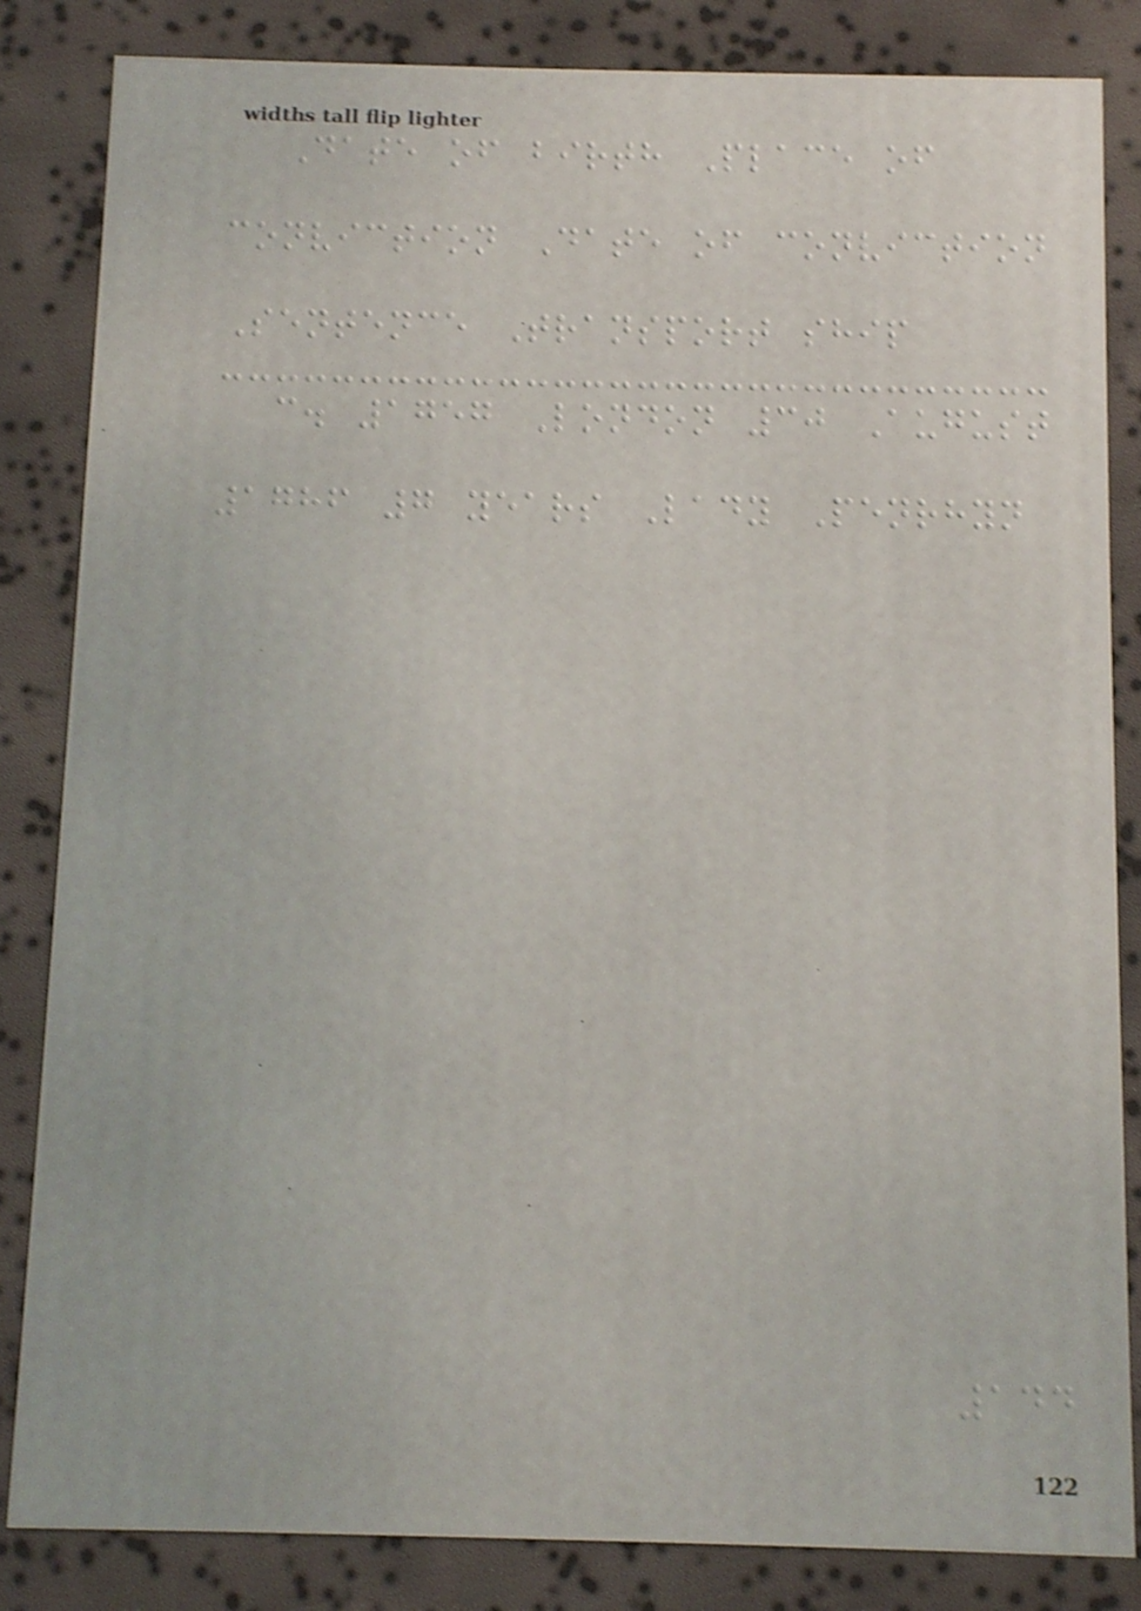Date of birth Place of
conviction Date of conviction
Sentence Transport ship
c. 1757 London 30 August
1786 7 years Lady Penrhyn
144
